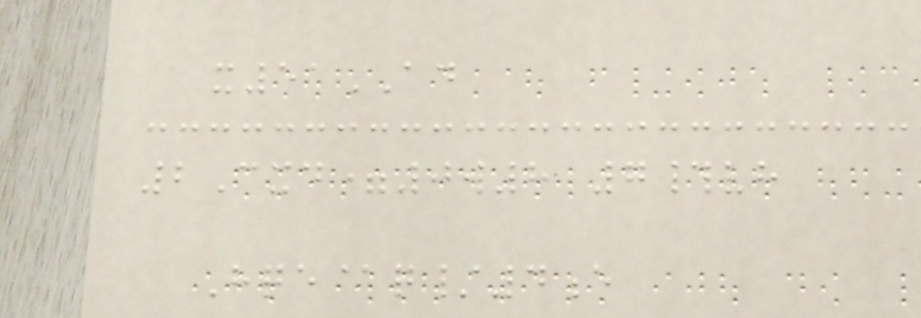x51AD
2Cxd=0w8 7#vh
Hqe@q/4e
